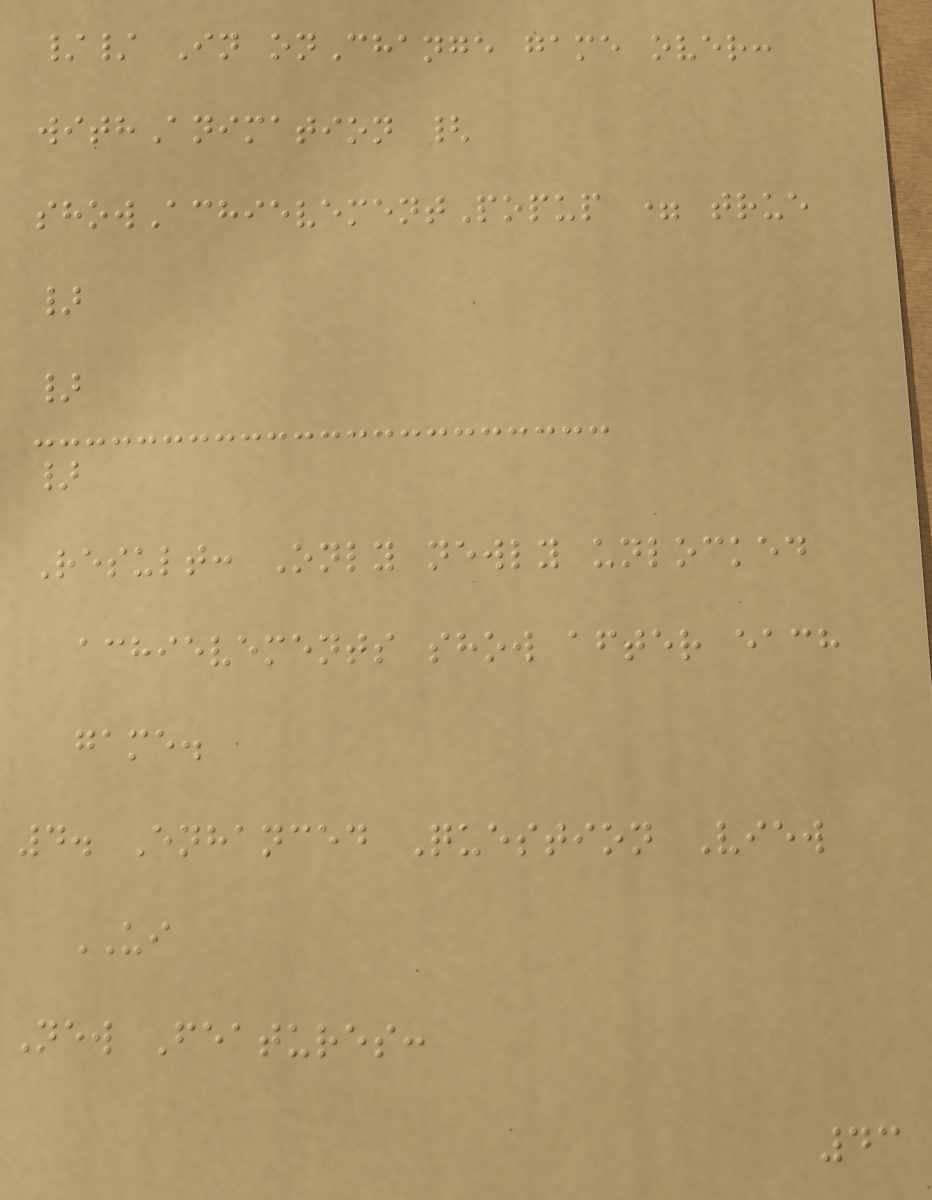// In onChange game over:
withAnimation {
showAchievementPopup = true
}
}
}
Result: Only newly unlocked
achievements show after each
game.
4. Enhanced Question View
UI
New Features:
43
